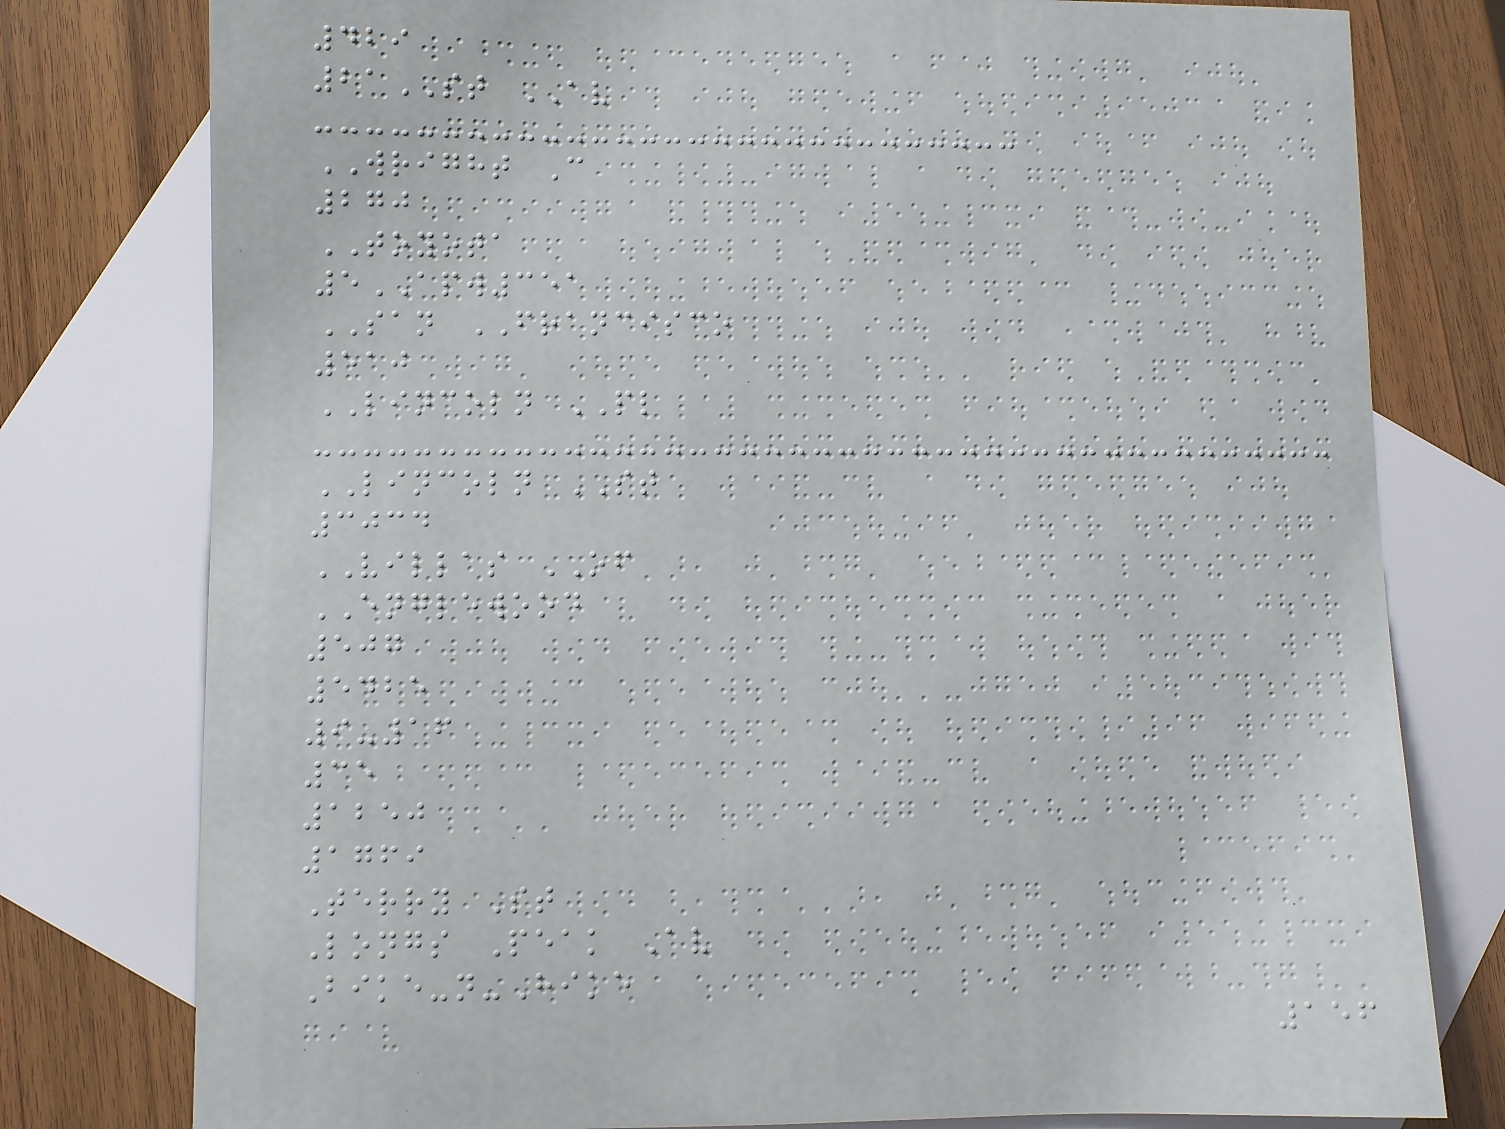429
21ST AV
WRIGHT C
270
TOYOTA
5APW351
SAN FRANCISCO
510
LINCOLN PL
LINCOLN ST
3034
VILLAS OF
ENGLEWOOD
507
5425
9-16
35
1250
1769
Terry St
Longs Peak Av
Bike-n-Hike
156
